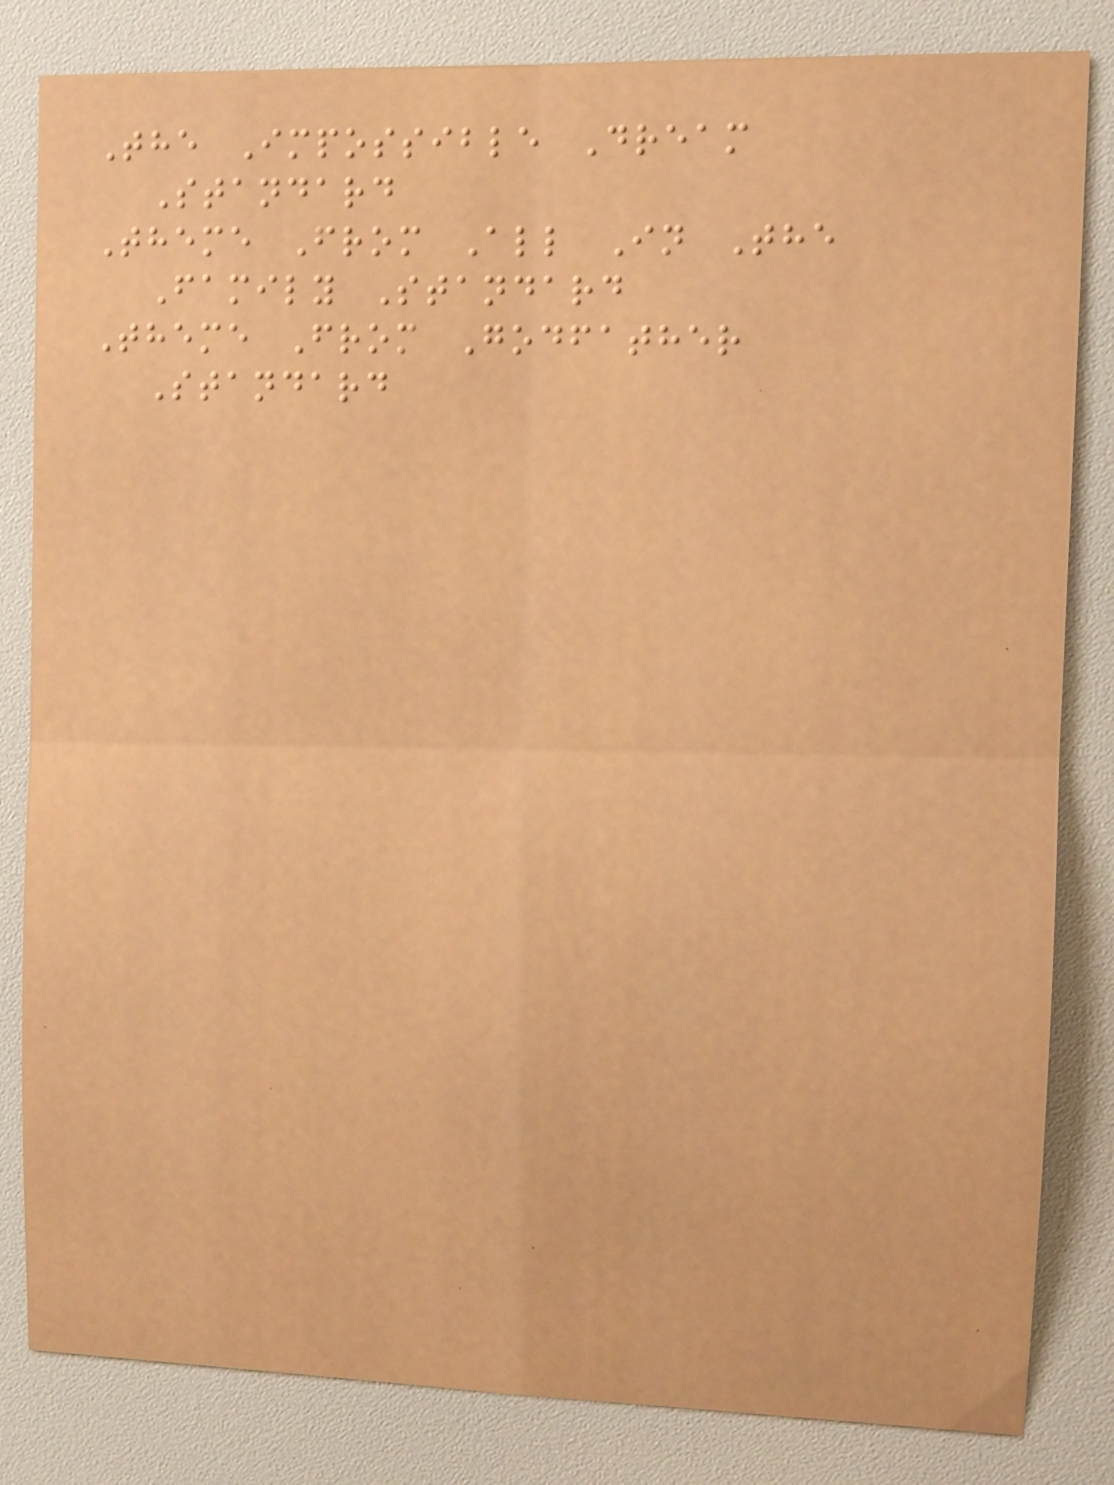The Impossible Dream
Standard
Theme From All In The
Family Standard
Theme From Godfather
Standard
